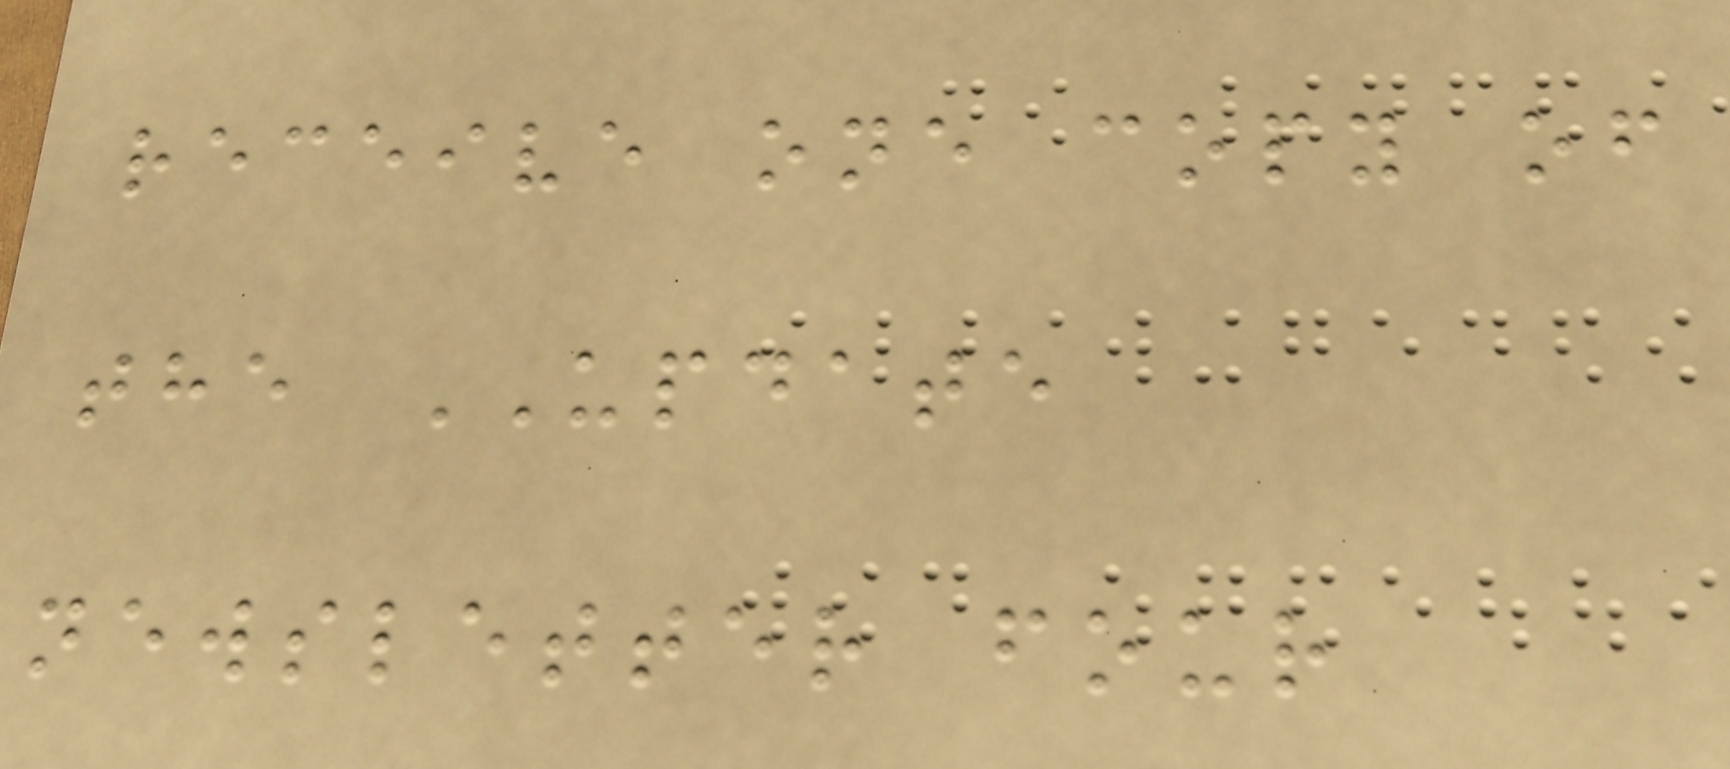receive one copy of
the UPDATE
newsletter four
